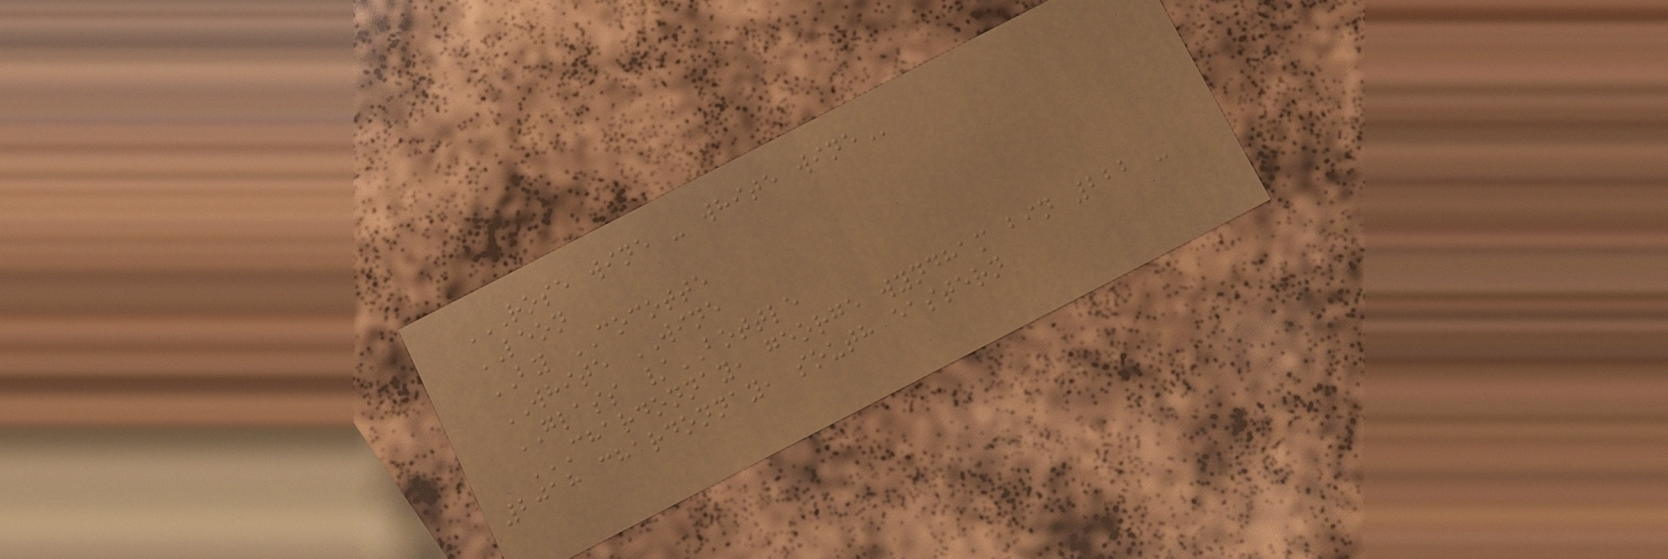ROSE WINE - WHITE WINE
LEON
BY COCOTTE
WHITE WINE
GLASS /BOTTLE
CHARDONNAY, GEORGE WYNDHAM BIN 222 -
2018 CHARDONNAY, SOUTH EASTERN
